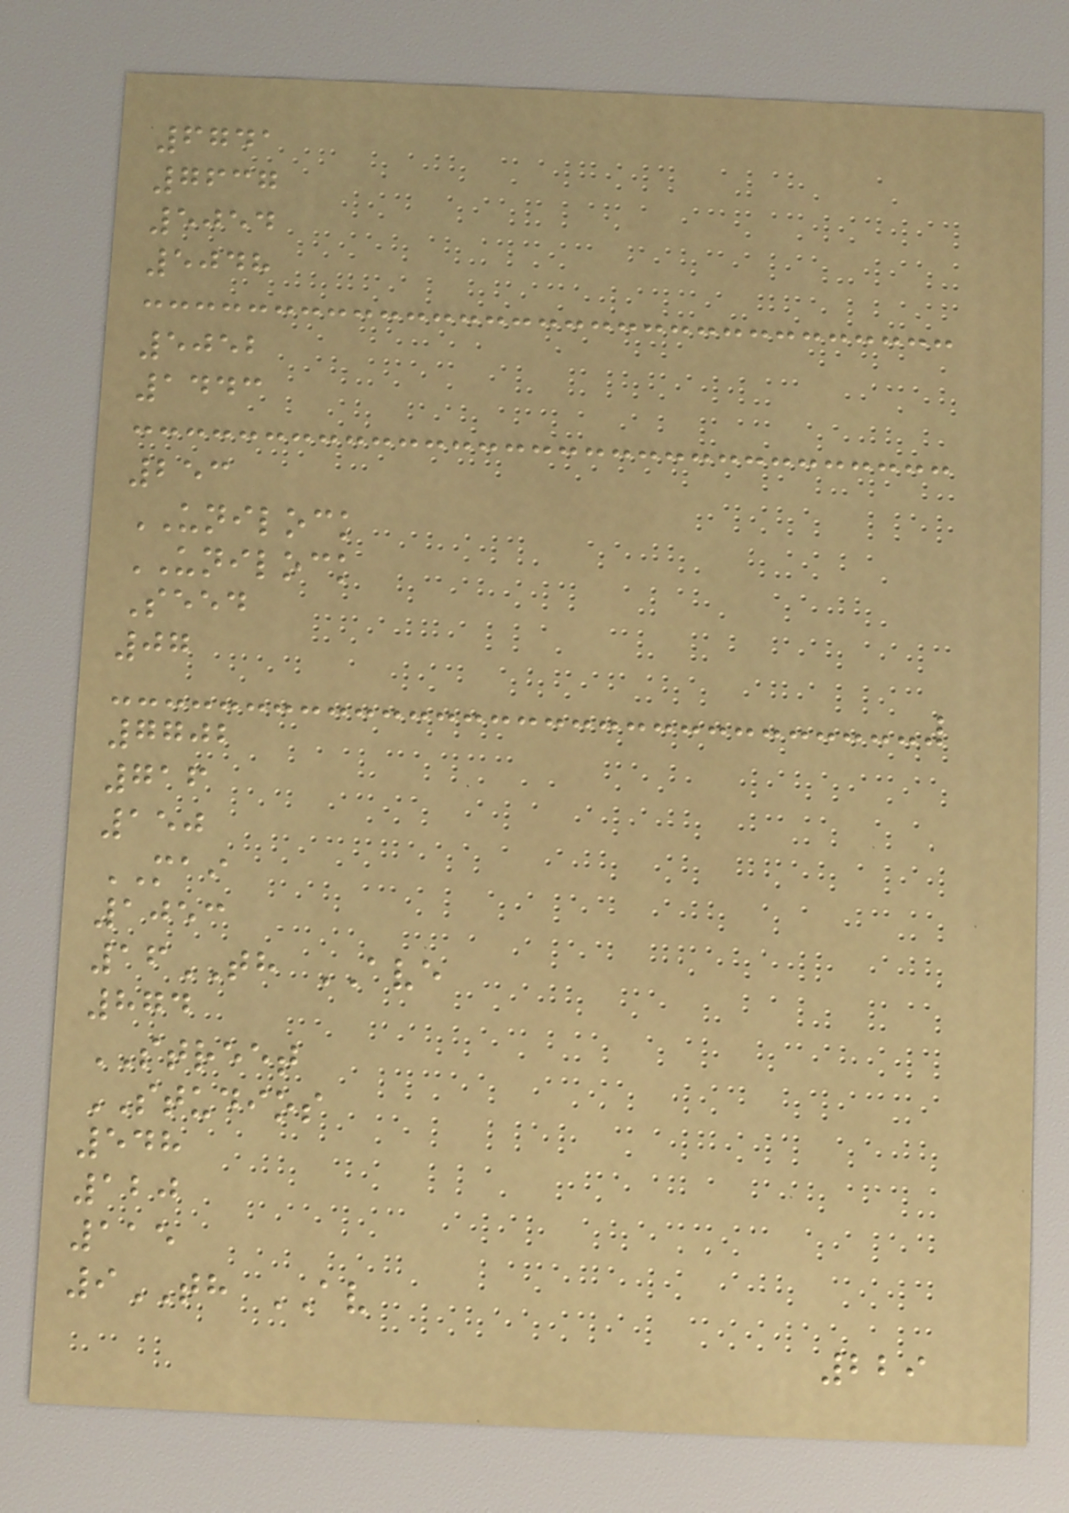6741
7637
5054
5048
5052
1443
253
UNILOCK
UNILOCK
Seed
07
7702
716
150
MAI
1053
16TH AVE
874
STREET
STUDIOS
548
120
115
9TH AV
229
